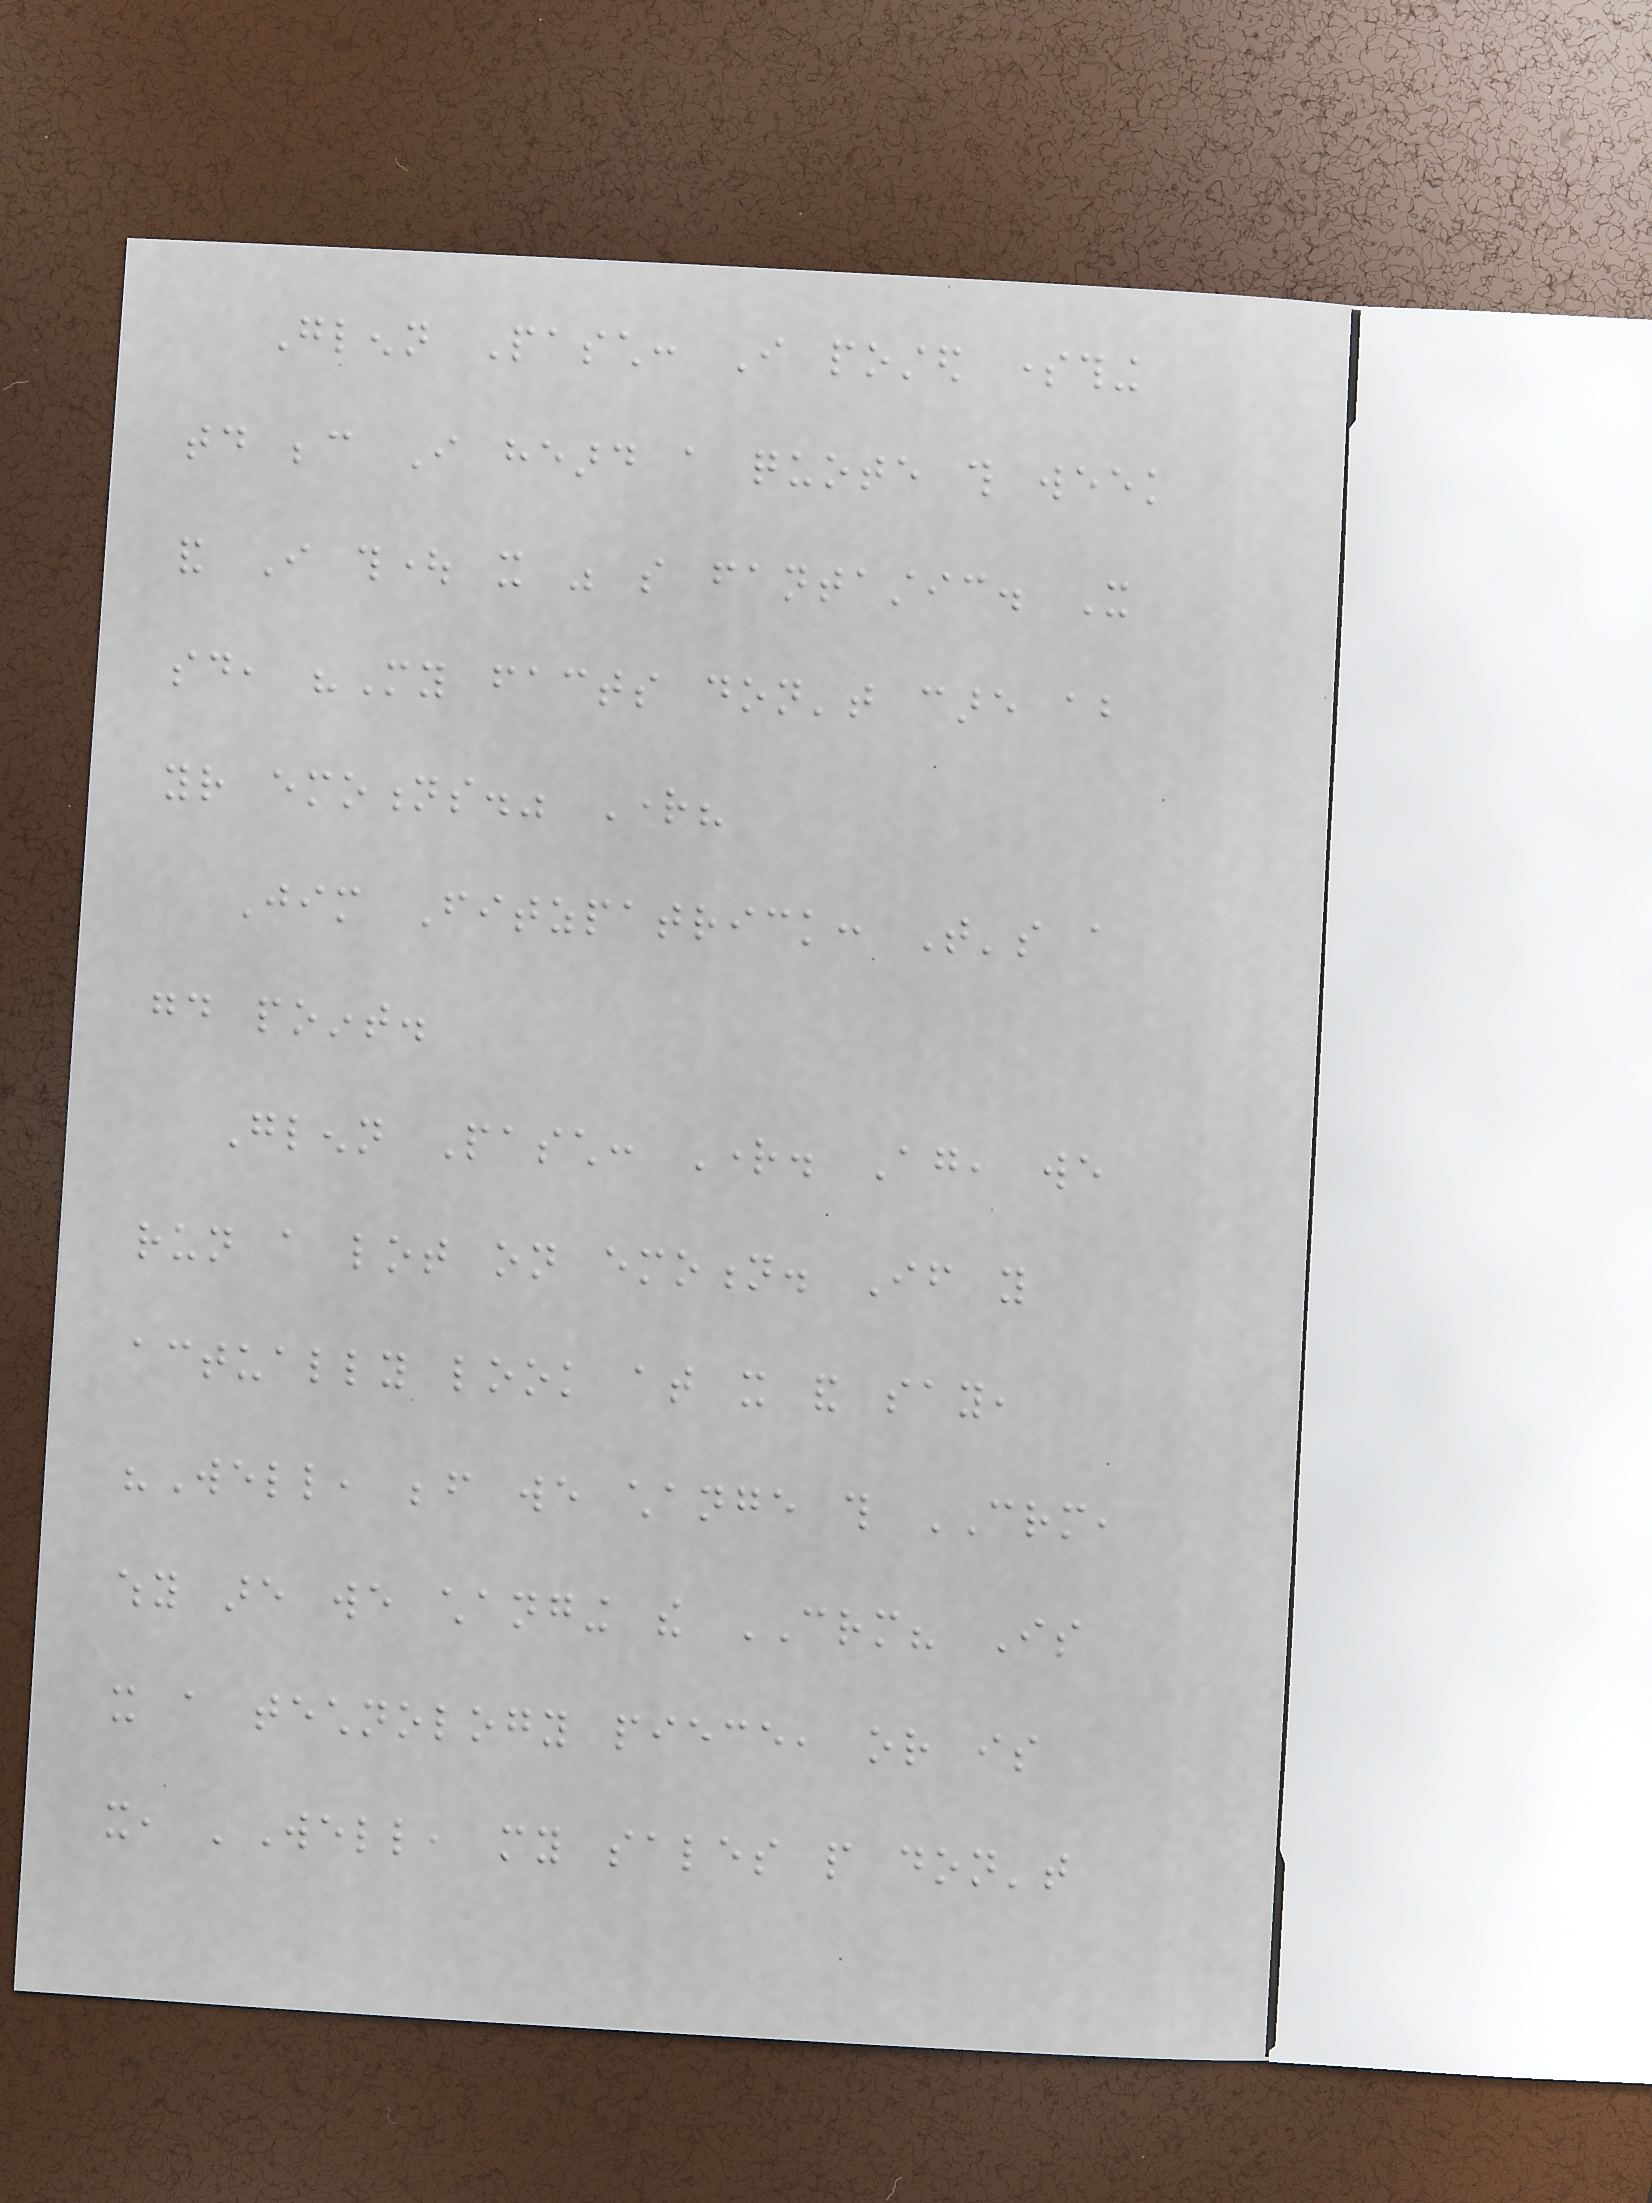Glenn Pasch: I posted something
today because I heard a quote this week
and I thought it was so fantastic. It
said, "My facts don't care about
your emotions." Right?
Jim Fitzpatrick: That's a
good point.
Glenn Pasch: Right. Again, we
run a lot on emotion. If you
actually look at it and say,
"Well, before we change this CRM,
why are we changing the CRM? Is
it a technology piece, or is
it, 'Well, my sales people don't
